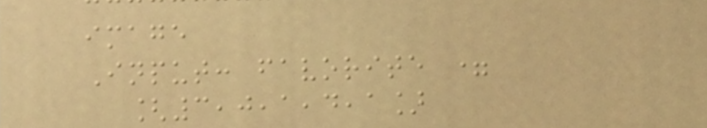image
Input: favorite =
[3,0,1,4,1]
